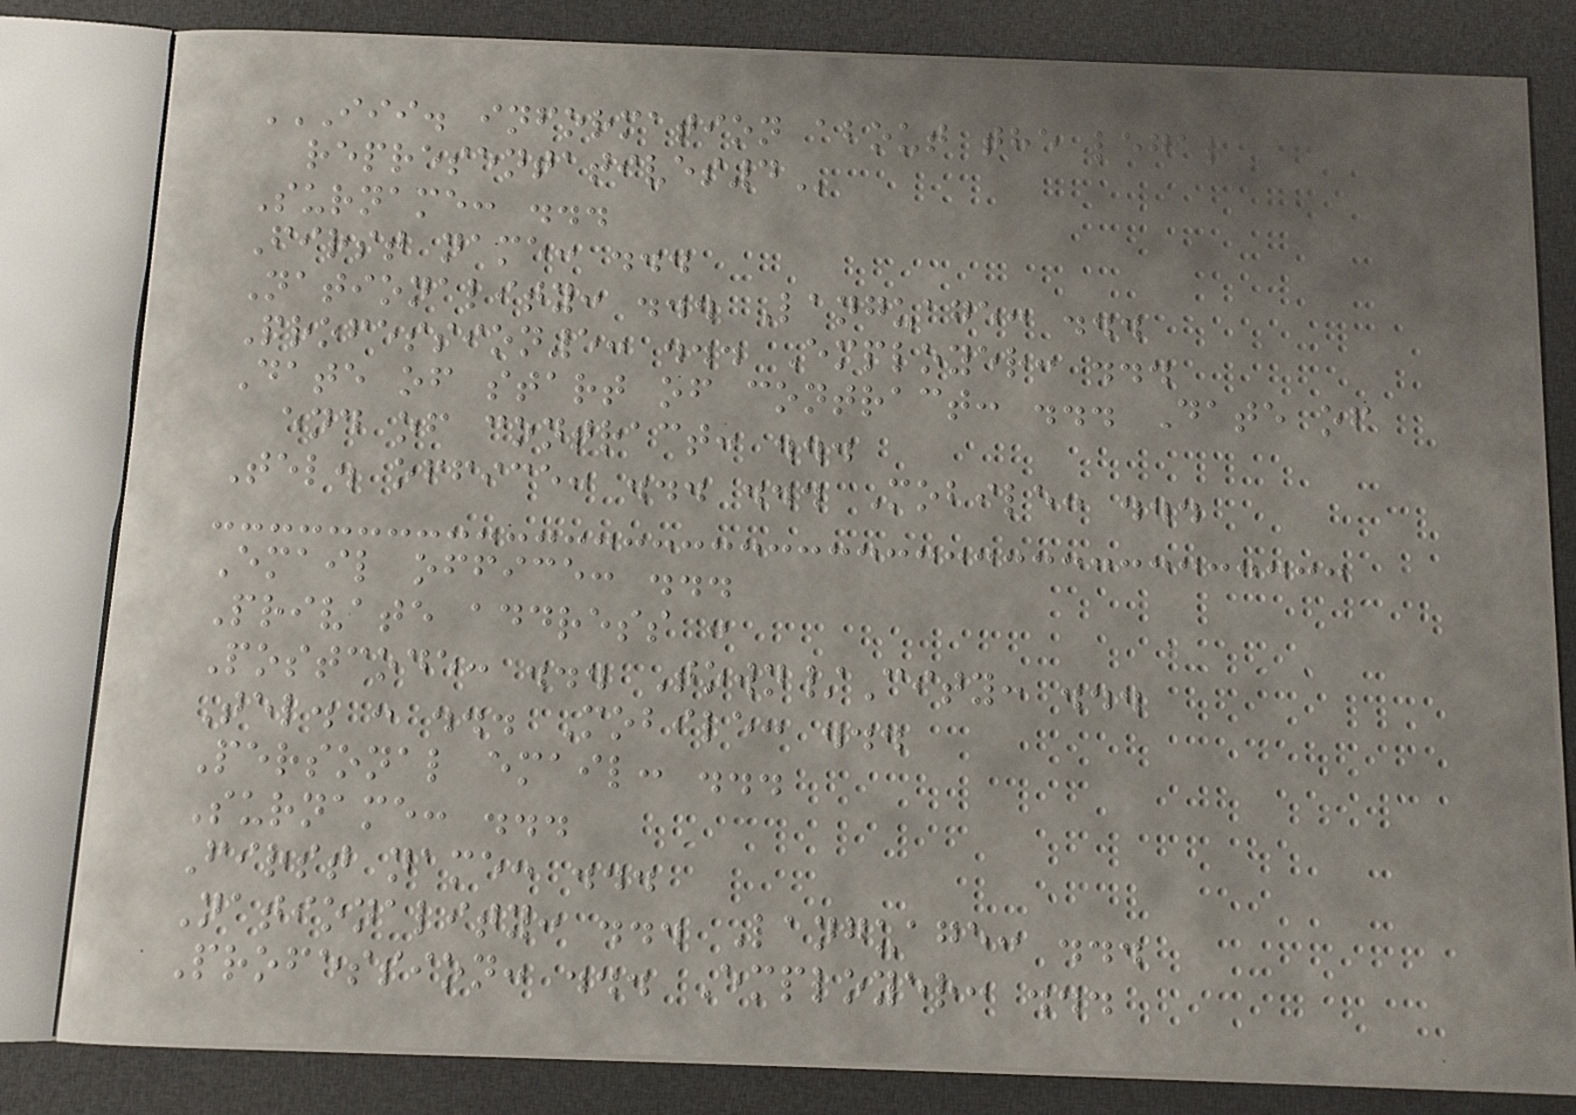III. INFORMATION ABOUT THE LEGAL
REPRESENTATIVES4
Surname: ...
First name: ...
Nationality: ... Language: ...
Profession5: ... Employer: ...
Date of start of contract: ... Date of
end of contract: ...
Tel. office: ... ... Mobile: ...
Email office: ...
Private address :
Postcode: ... Town/City: ...
Tel. : ... Mobile: ...
Personal email: ...
Surname: ...
First name: ...
Nationality: ... Language: ...
Profession: ... Employer: ...
